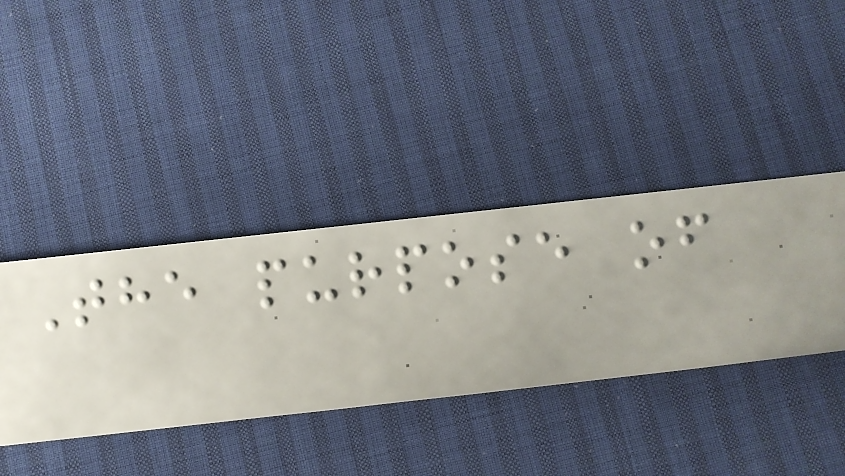The purpose of
